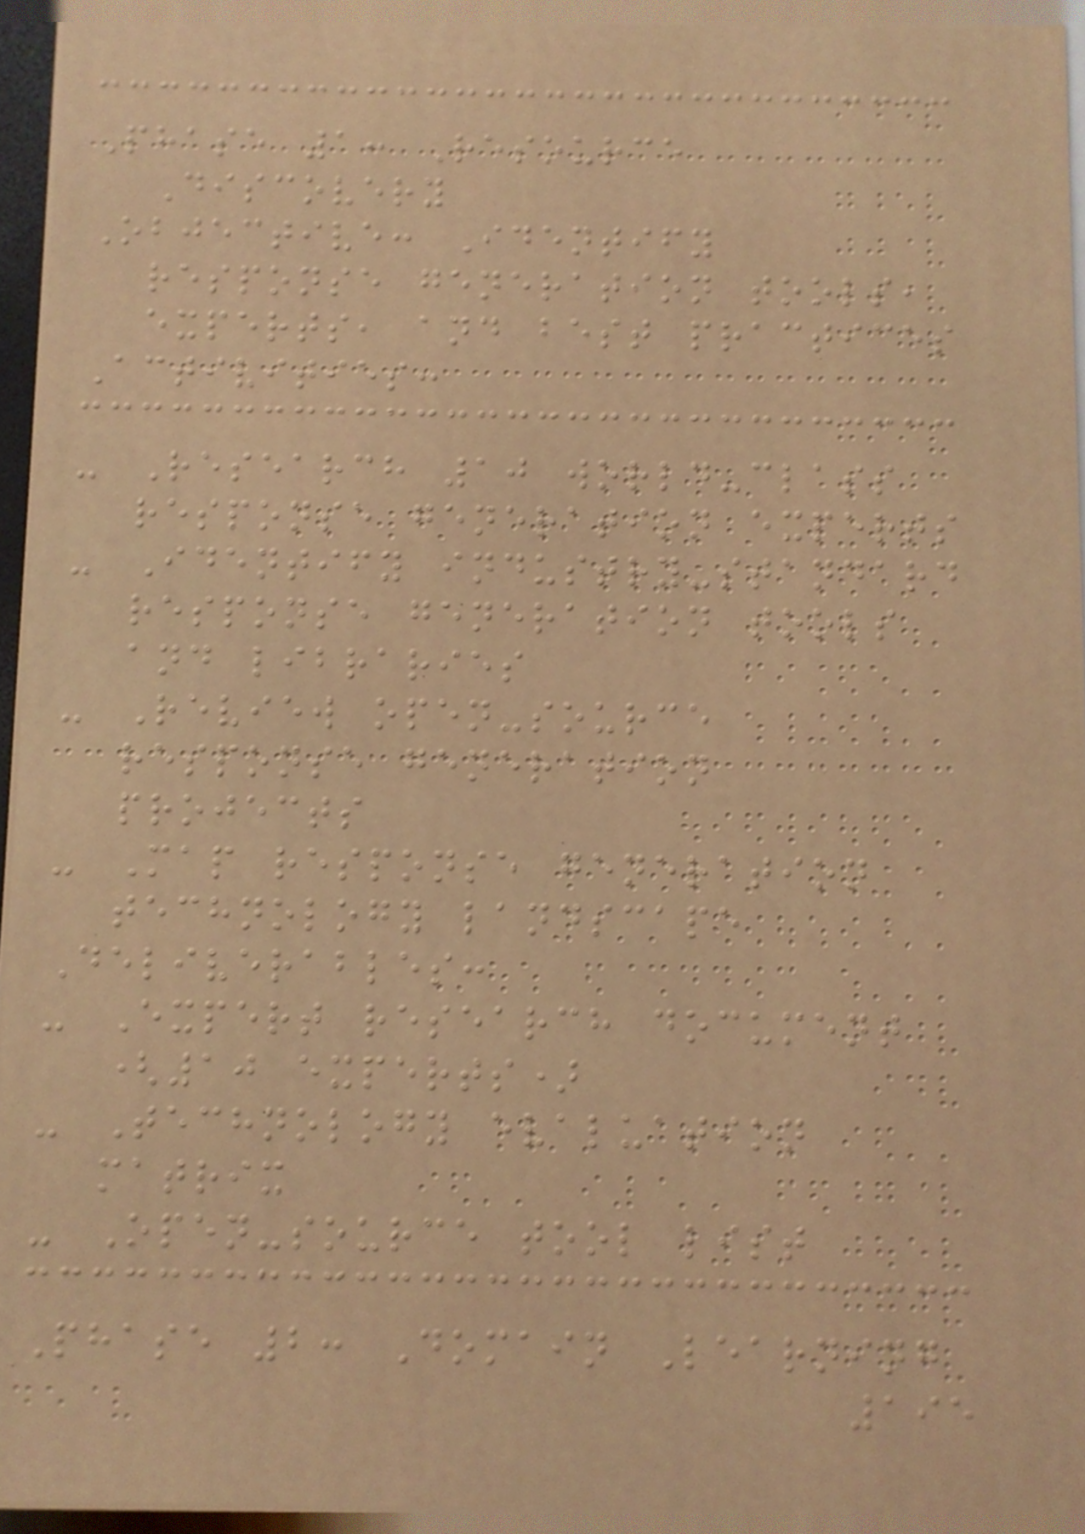Phase 1: Resource
Discovery
Objective: Identify
response generation tools,
experts, and best practices
Activities:
- Research 10 world-class
response generation experts
- Identify industry-standard
response generation tools
and libraries
- Review open-source
response generation
projects
- Map response generation
technology landscape
Deliverables:
- Expert research document
(10 experts)
- Technology evaluation
matrix
- Open-source tool list
Phase 2: Domain Learning
195
